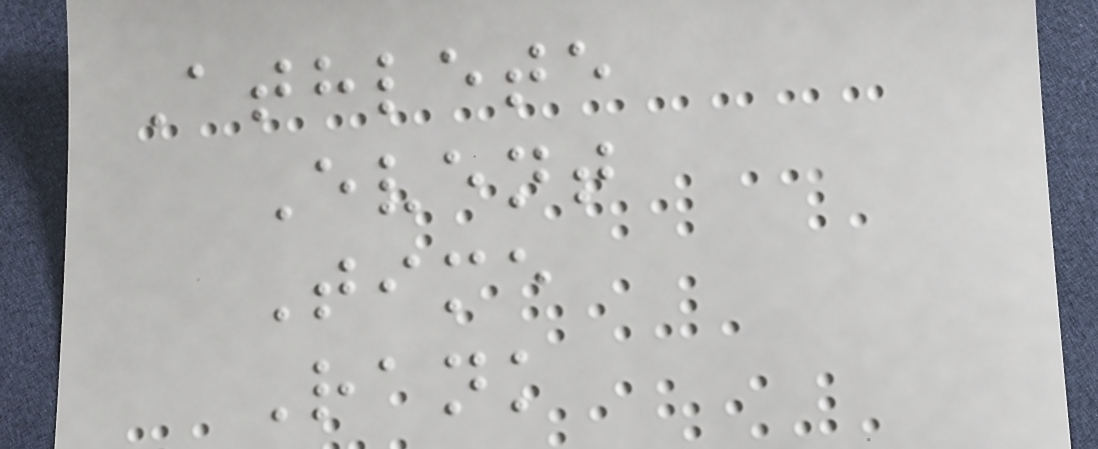Athlete
Event
Time
Rank
